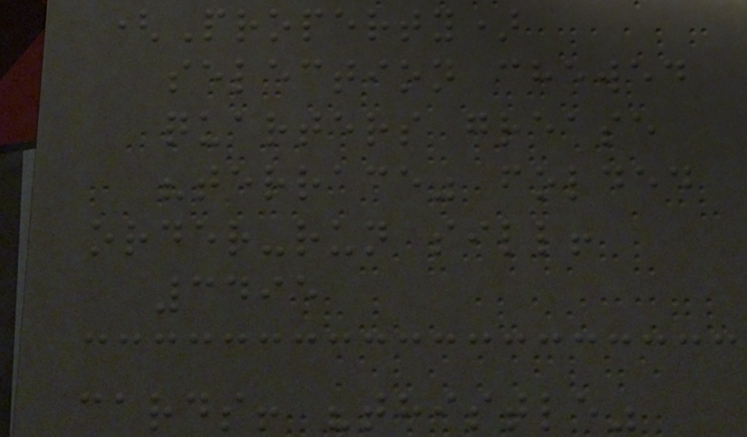(Property)
selection chewed
quarters grease
"terrace" folded
order-run sill!
3495
cards! "thistle"
